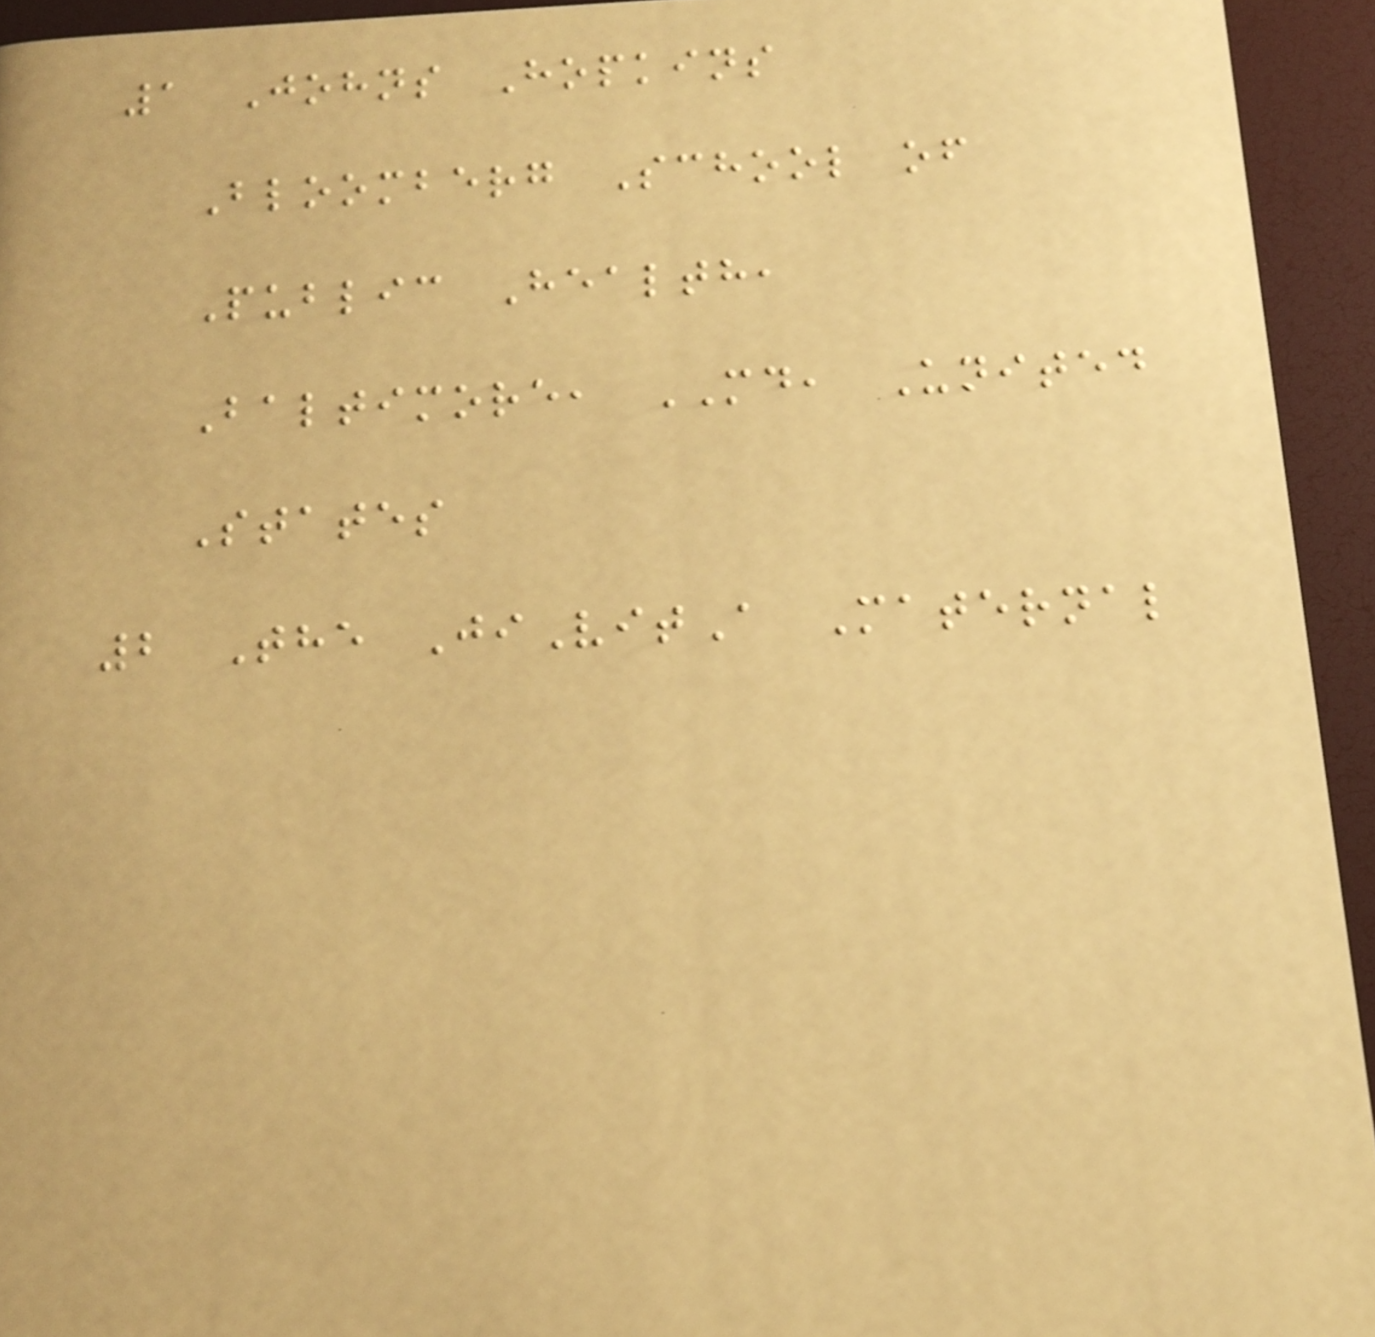1 Johns Hopkins
Bloomberg School of
Public Health,
Baltimore, MD, United
States
2 The JiVitA Maternal
